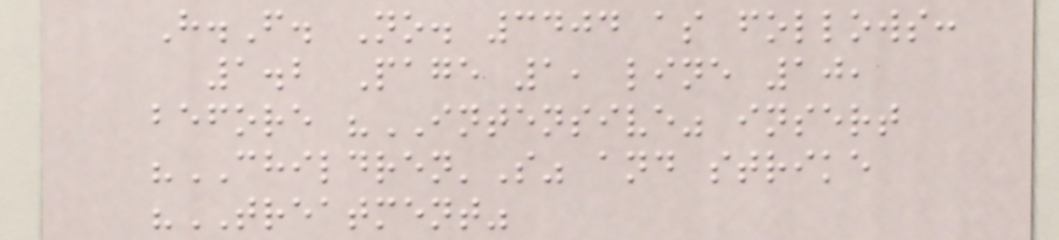H.F. No. 3404 as follows:
1.2 Page 1, line 10,
before "INTENSIVE" insert
"CHILDREN'S" and strike
"TREATMENT"
